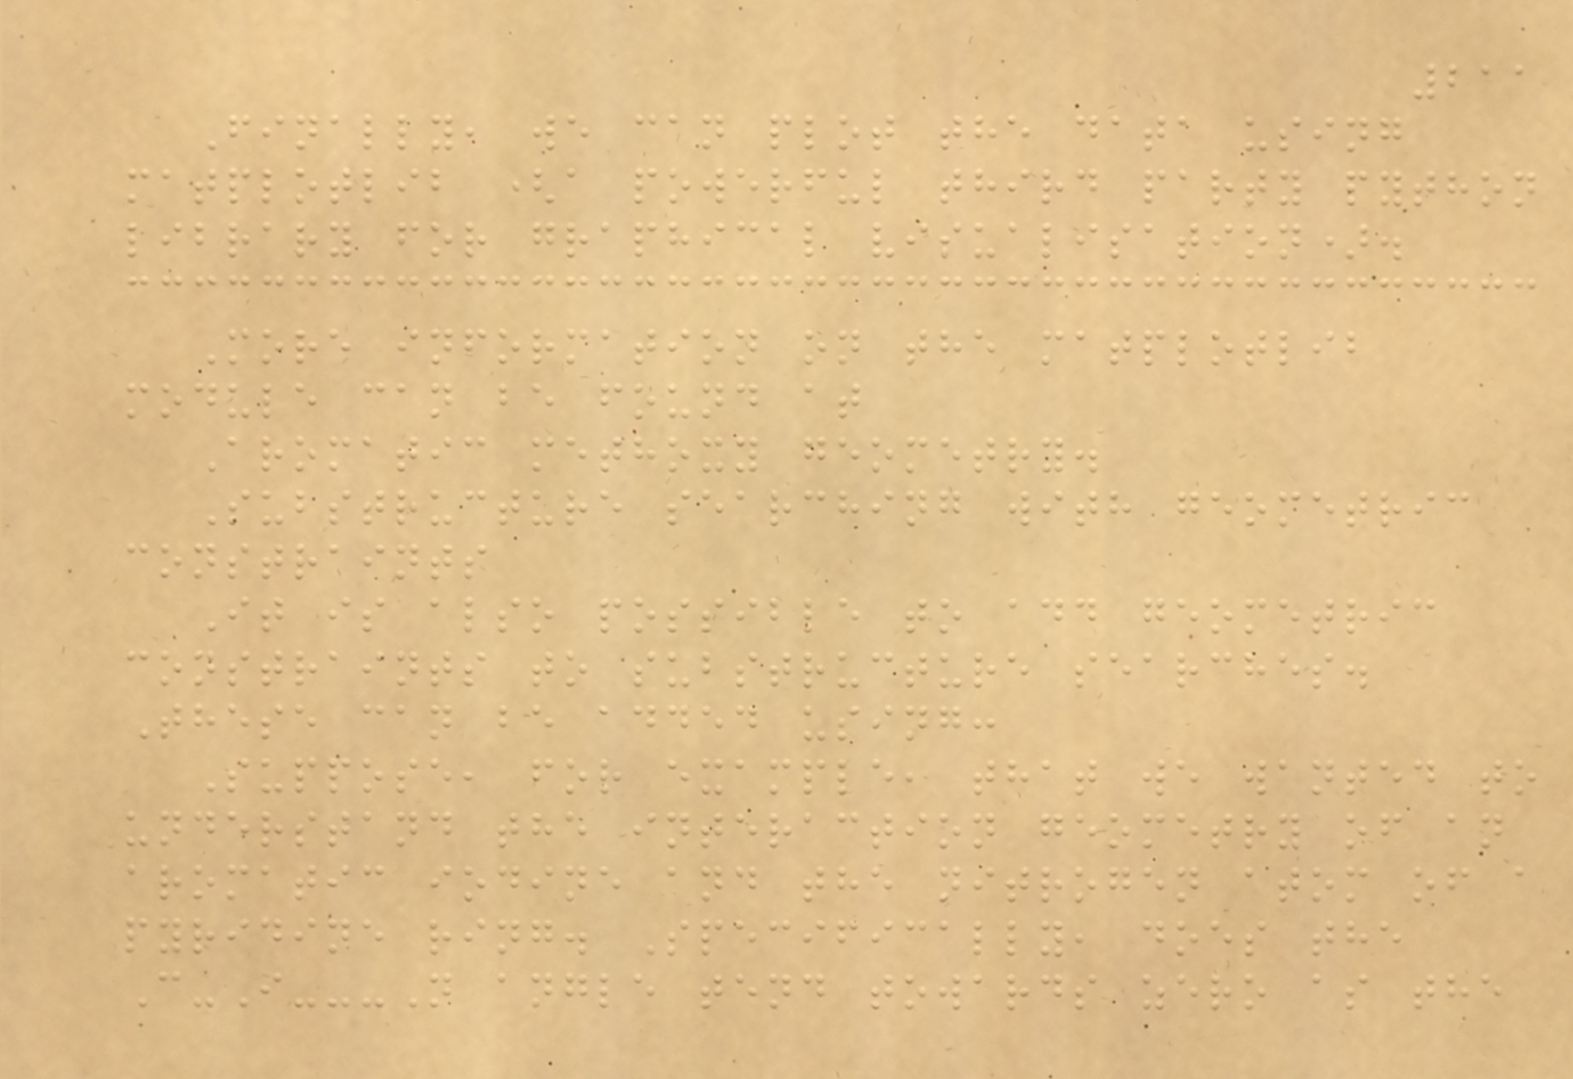211
Finally, we can plot the data using
matplotlib (a powerful third party python
library for graphical visualisation).
More information on the matplotlib
module can be found at
Aromatic methoxy geometry.
Substructure searching with geometric
constraints
It is also possible to add geometric
constraints to substructure searches.
These can be added using:
Suppose, for example, that we wanted to
understand the interaction geometry of an
aromatic iodine and the nitrogen atom of a
pyridine ring. Specifically, does the
C-I---N angle tend towards zero as the
